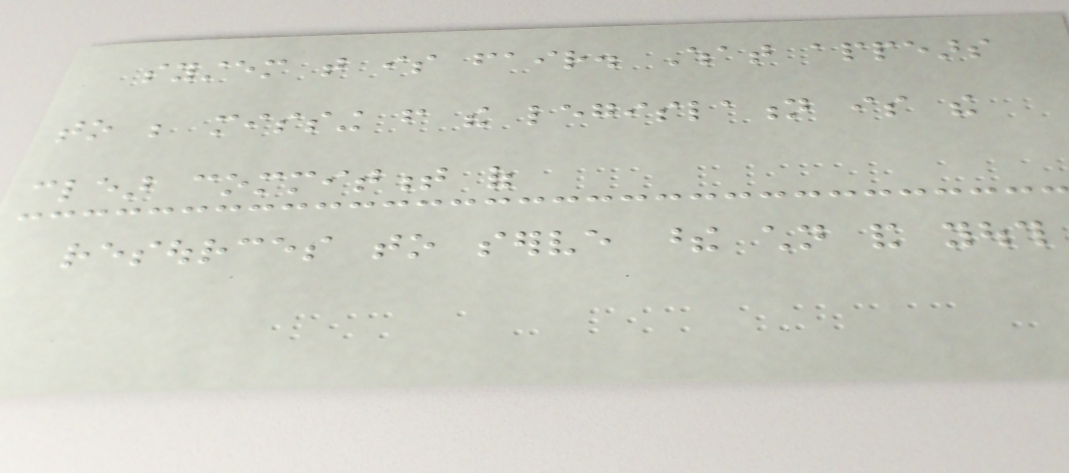system that is fair. What appears
to be missing from the legislation is the
clear commitment of
resources to serve these children and youth
